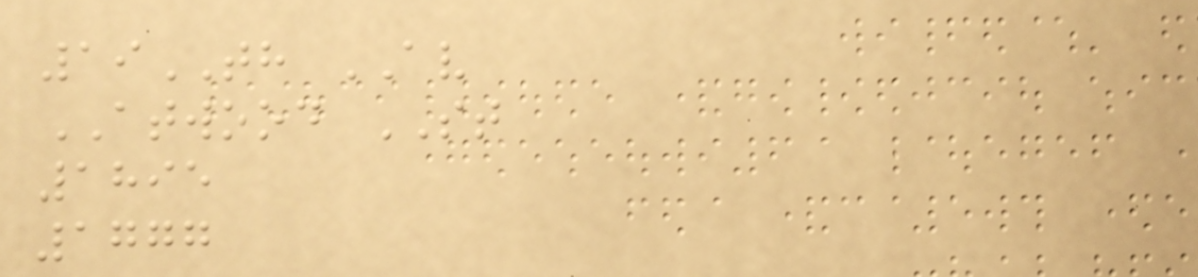19TH AV
ATWOOD ST
1895
1777
